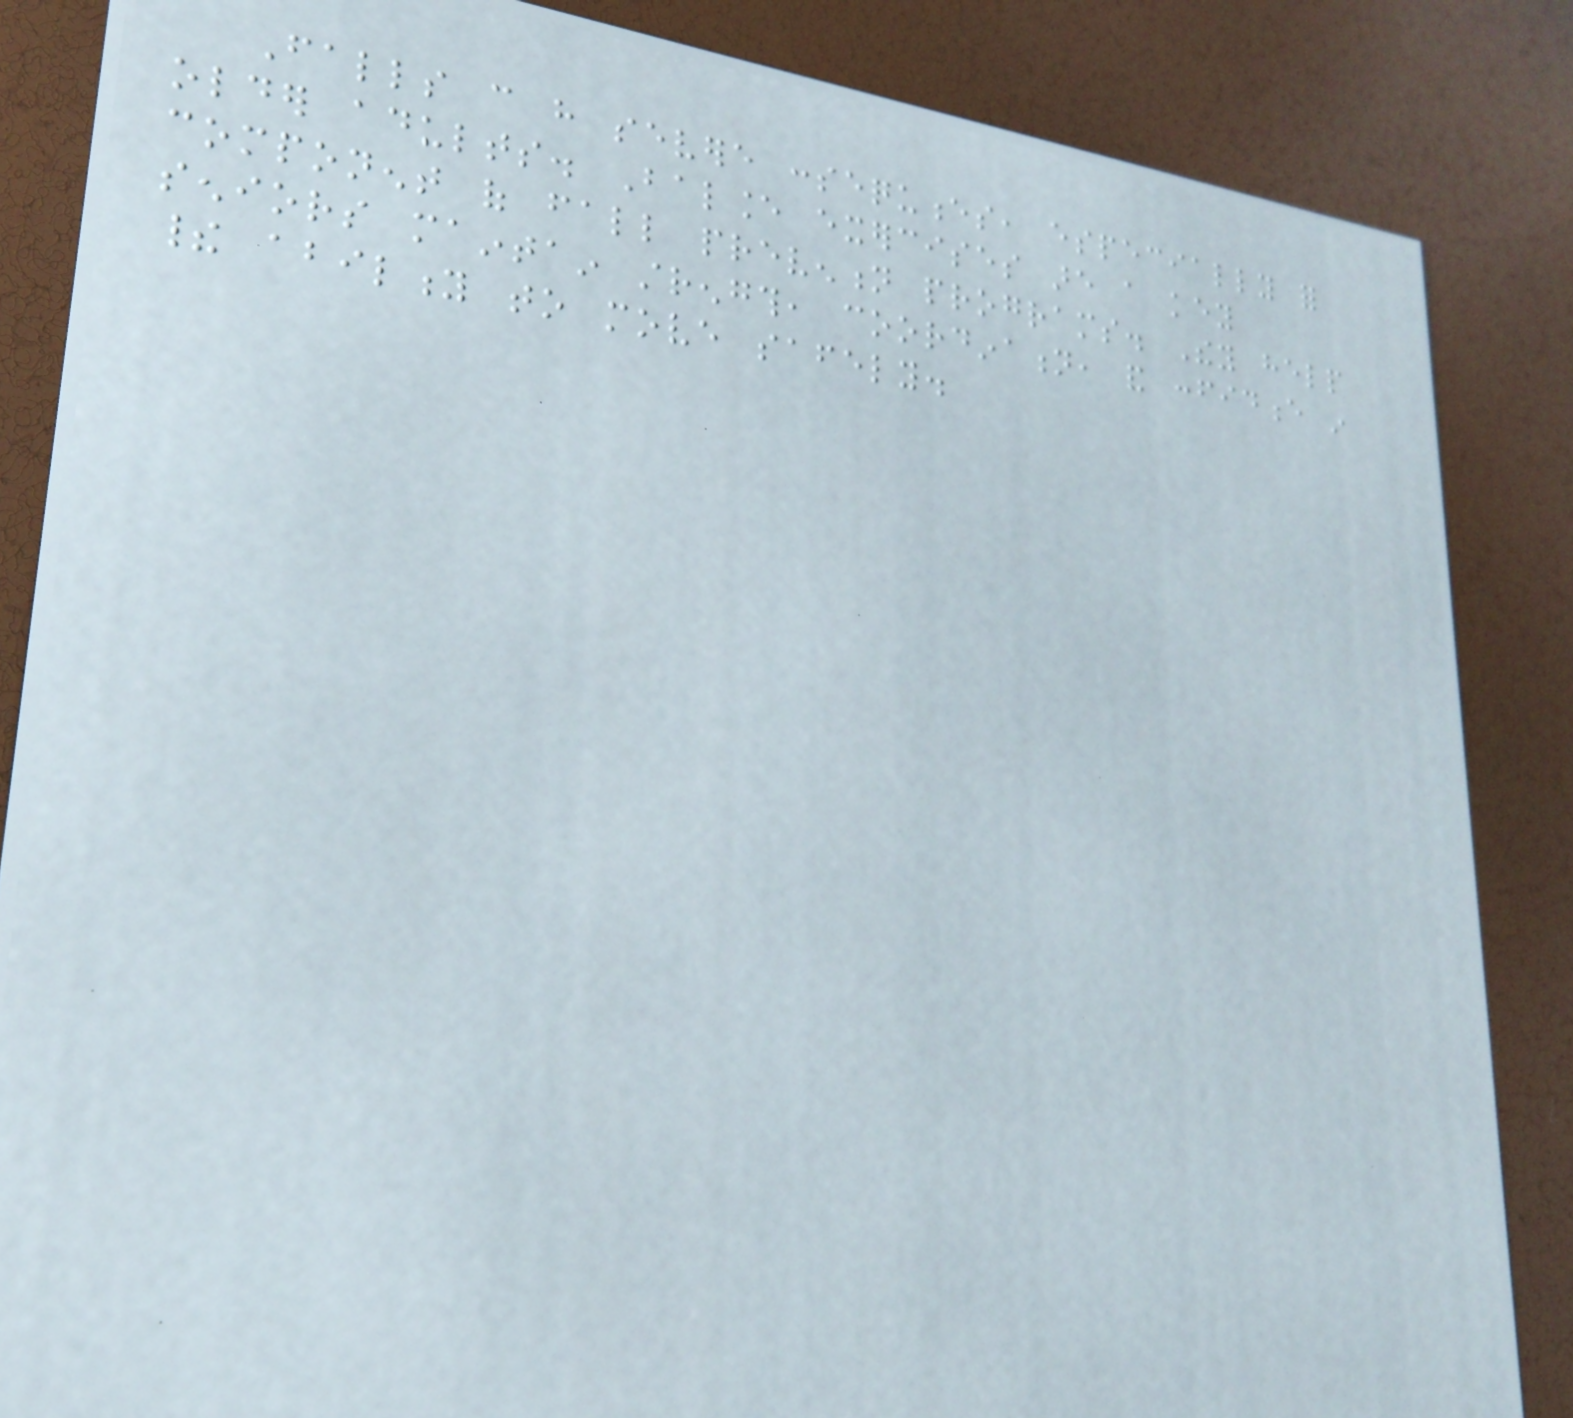Falls can have severe consequences, especially for
older adults. Balance exercises are a key
component of fall prevention programs. They help
seniors maintain strength, coordination, and confidence in
their ability to move safely.
